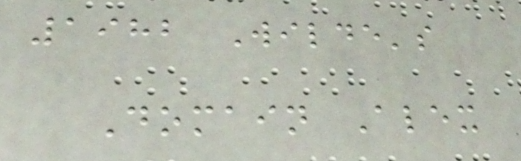1982 Wilde's
Domain Alex
